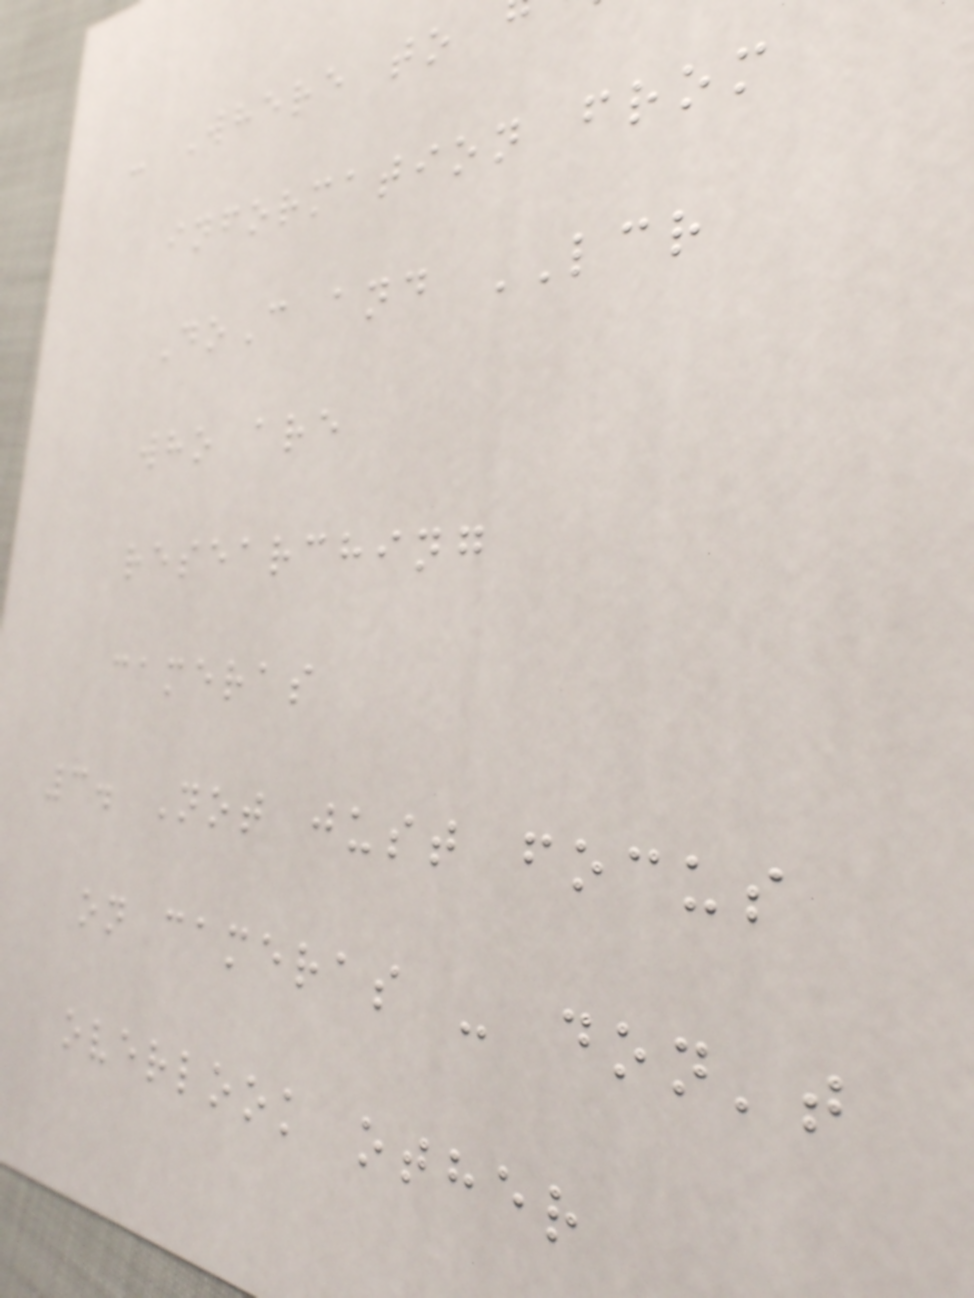- Where to
information from
DoC and LCR
who are
researching
cameras
3. Not just focus
on cameras - don't
overlook other
